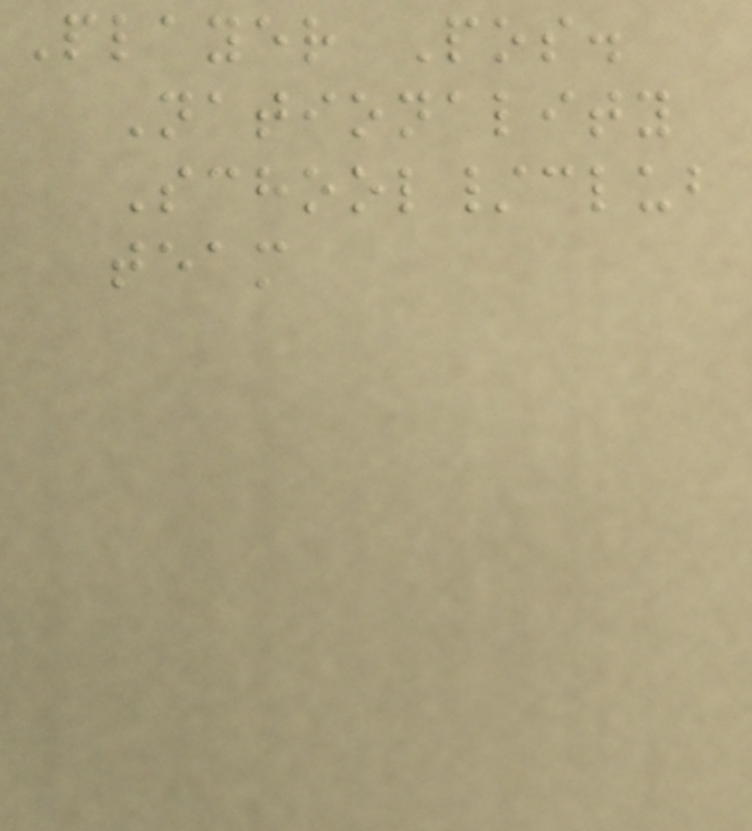Player Pos.
Nationality
School/club
team
